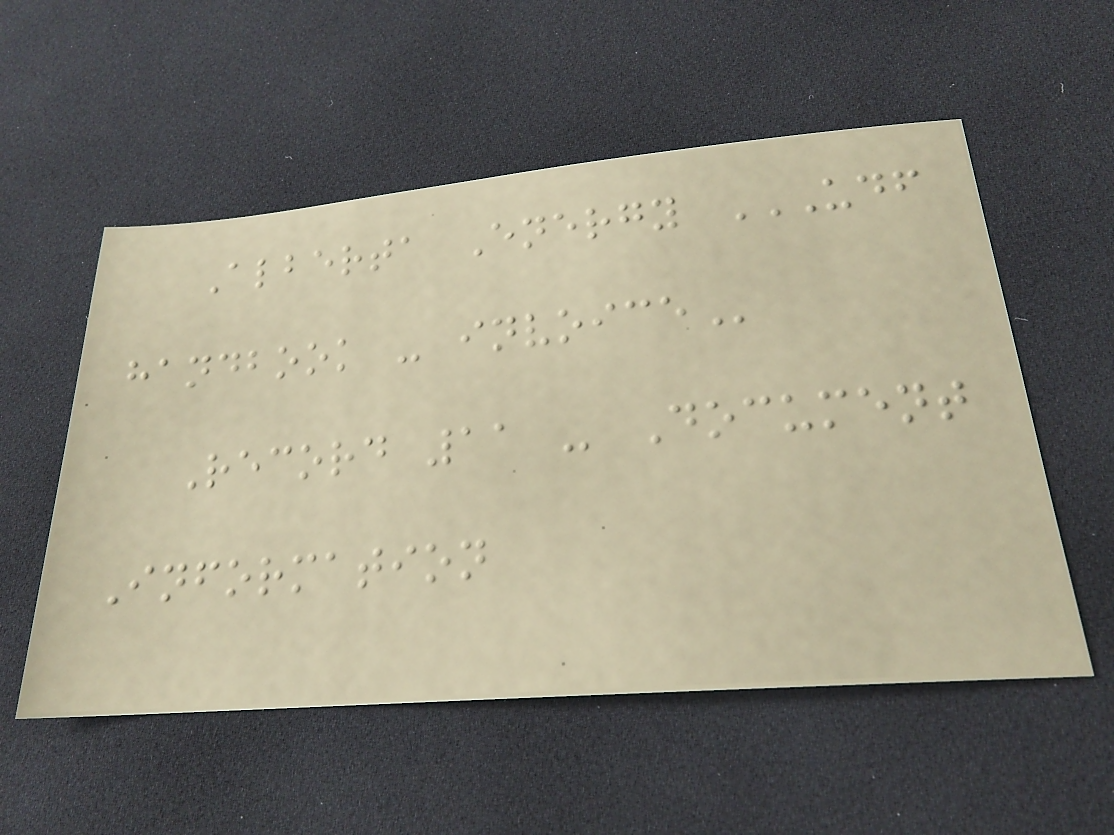Alberta Energy UDF
HANDBOOK - INVOICE
Record 11 - Document
Information
